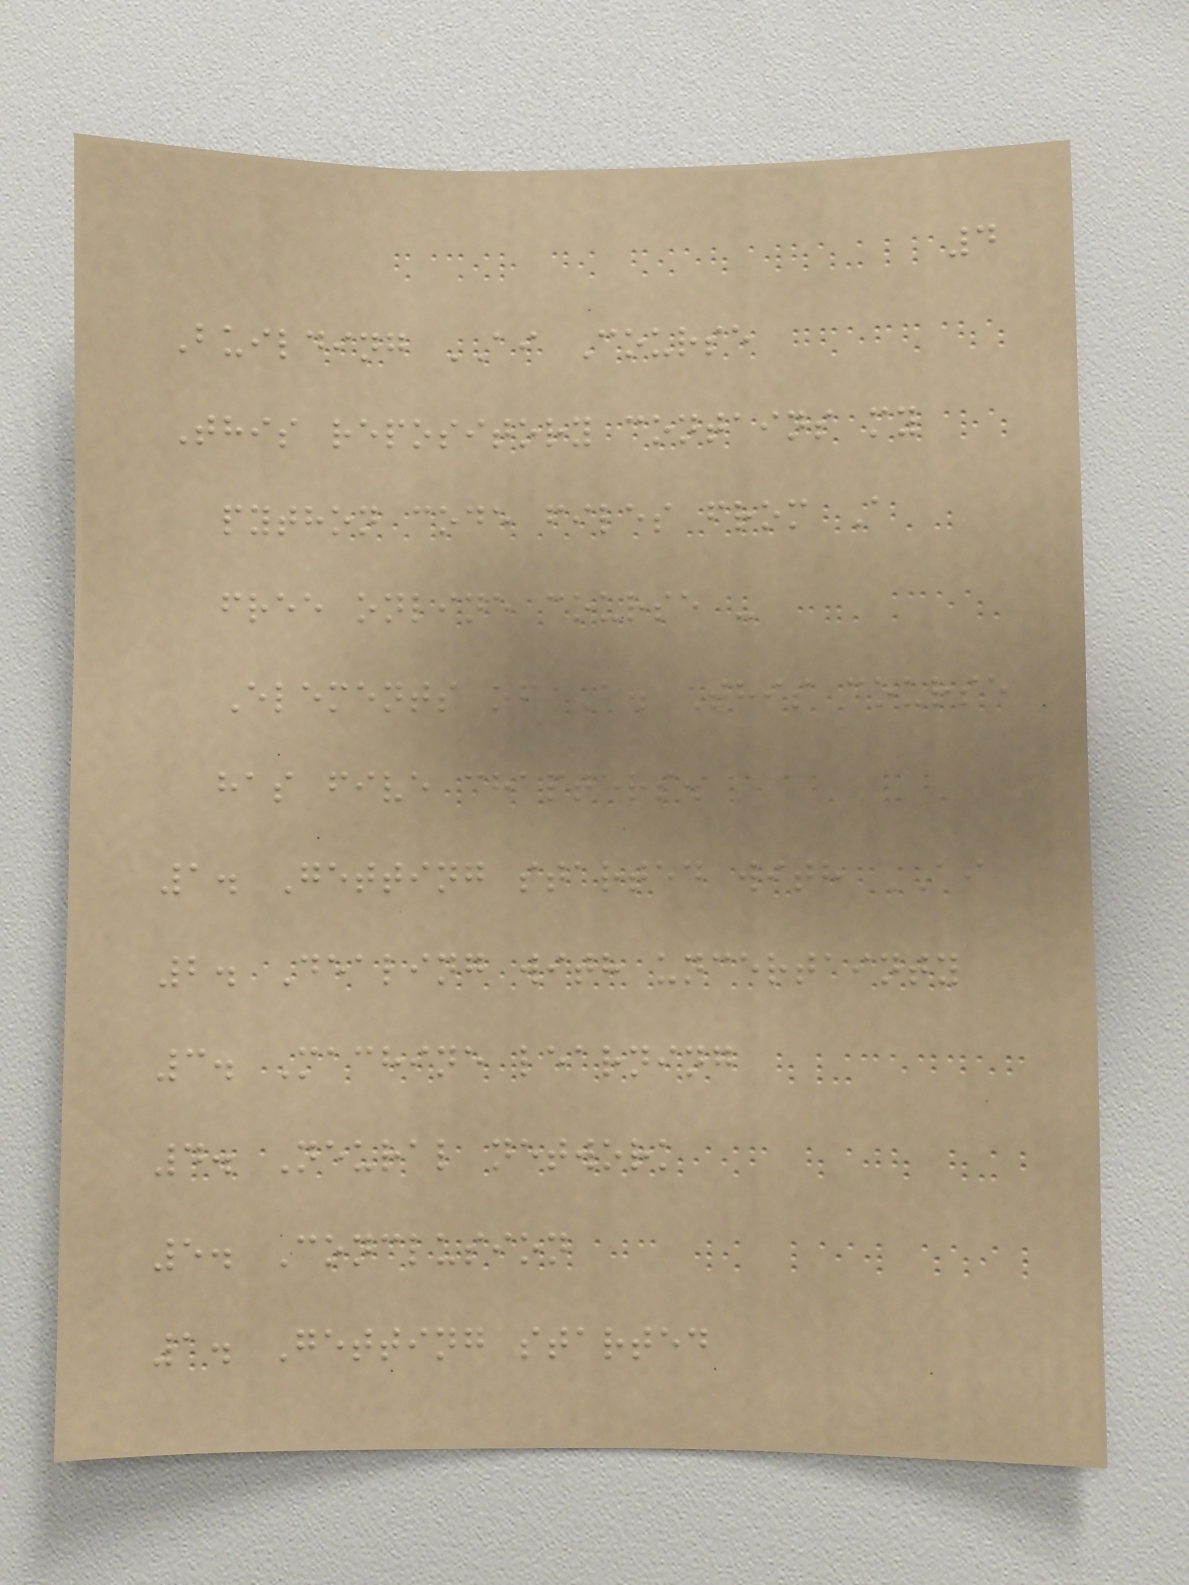4
Building AI Course
This repository contains my
python code files from A
free online course -
Elements of A. This course
has five chapters.
1. Getting started with AI
2. Dealing with uncertainty
3. Machine learning
4. Neural network
5. Conclusion
1. Getting started
